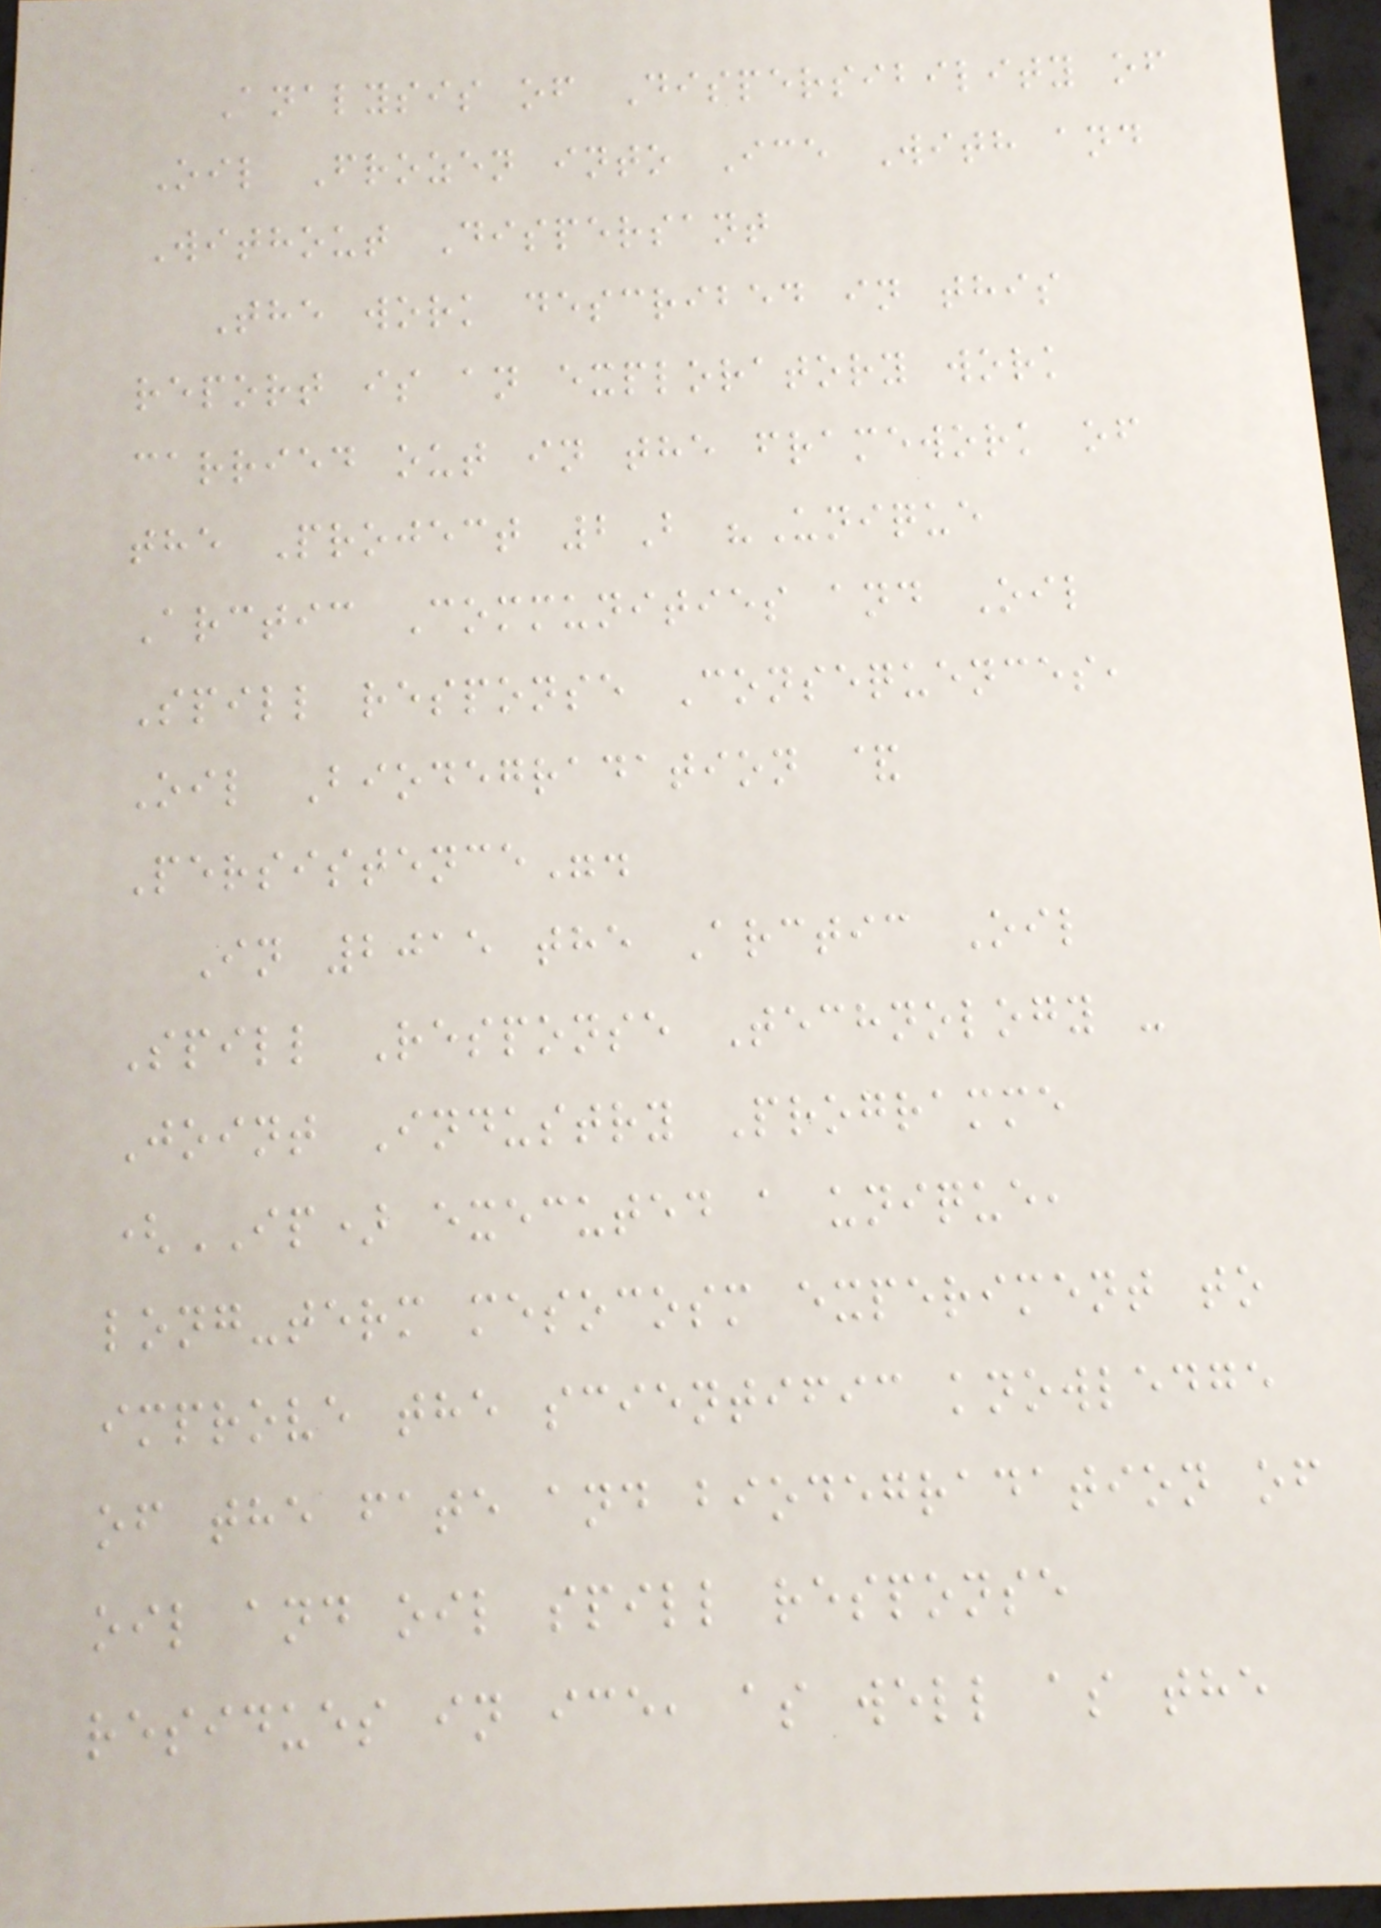Analysis of Dispersibility of
Oil Frozen into Ice With and
Without Dispersant
The work described in this
report is an exploratory work
carried out in the framework of
the Project 2B "Unique
Arctic Communities and Oil
Spill response Consequences,
Oil Biodegradation &
Persistence".
In 2015 the Arctic Oil
Spill Response Technology -
Joint Industry Programme
(IP) executed a unique,
long-term mesocosm experiment to
improve the scientific knowledge
of the fate and biodegradation of
oil and oil spill response
residues in ice, as well as the
